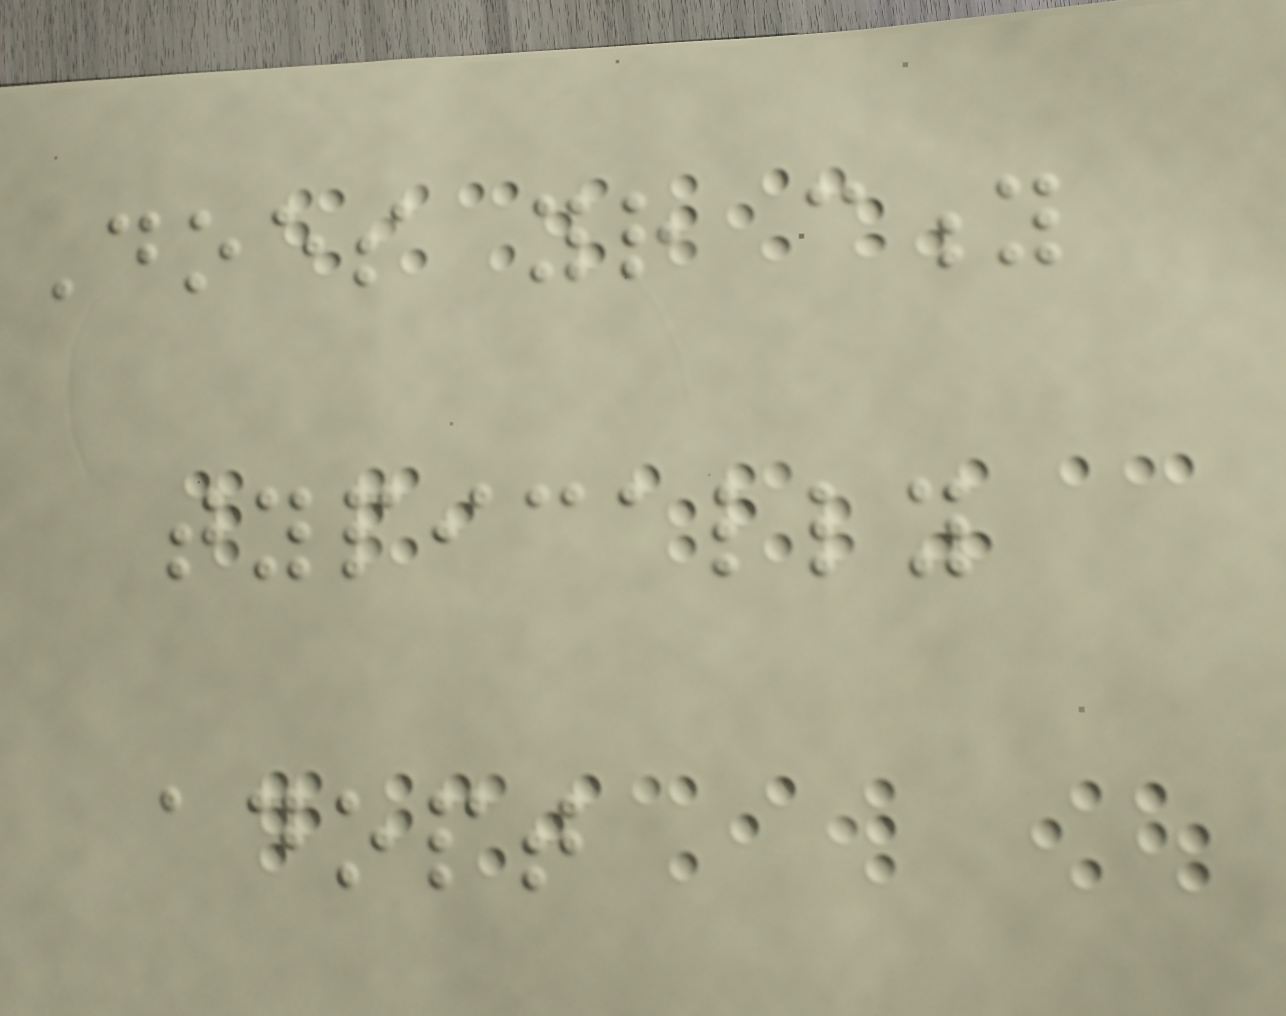Does your city
typically
adopt
